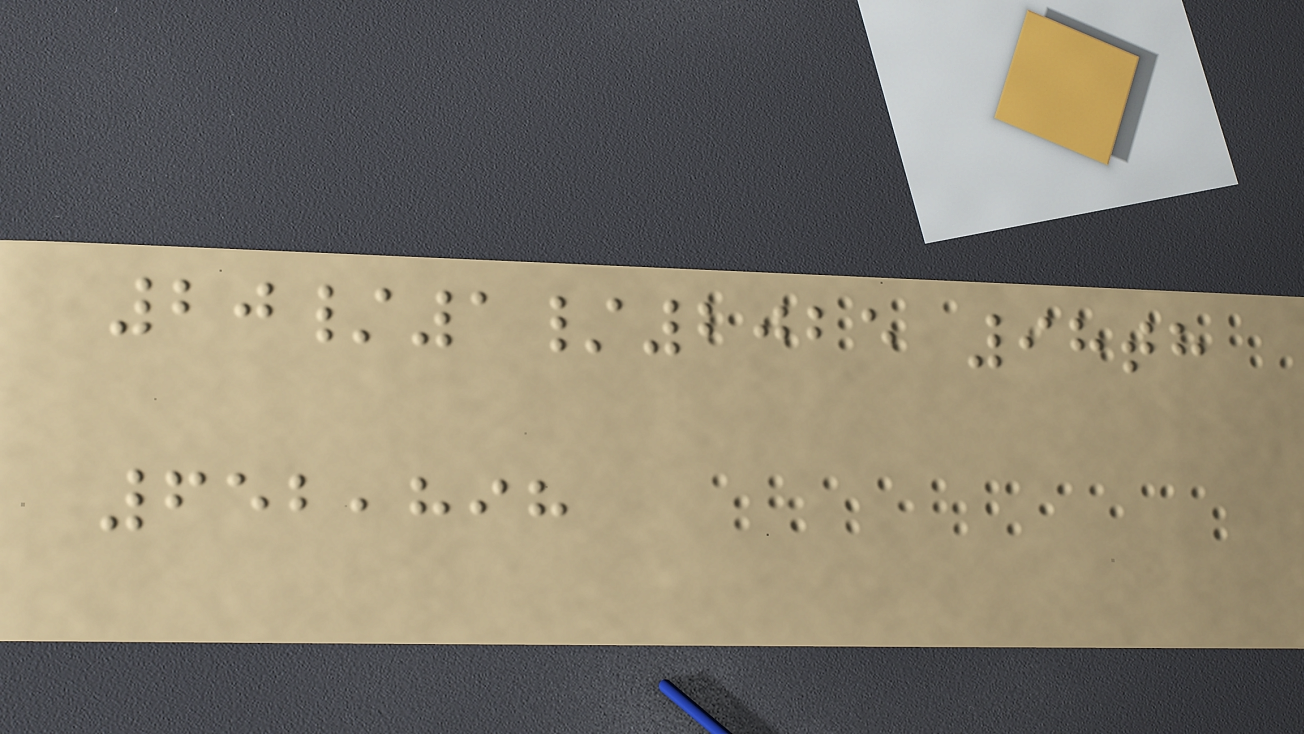20/1/2025 98th
652,898
